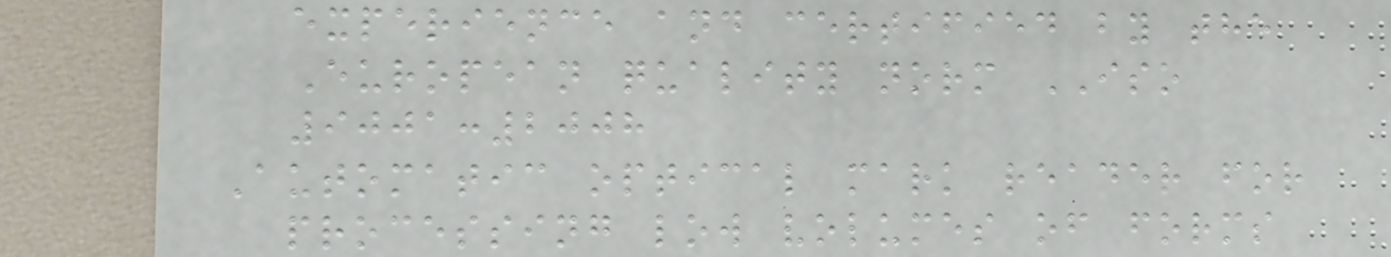experience and certified by the
European quality norm ISO
9001:2008
Automatic optical mark reader for
processing low volumes of forms
